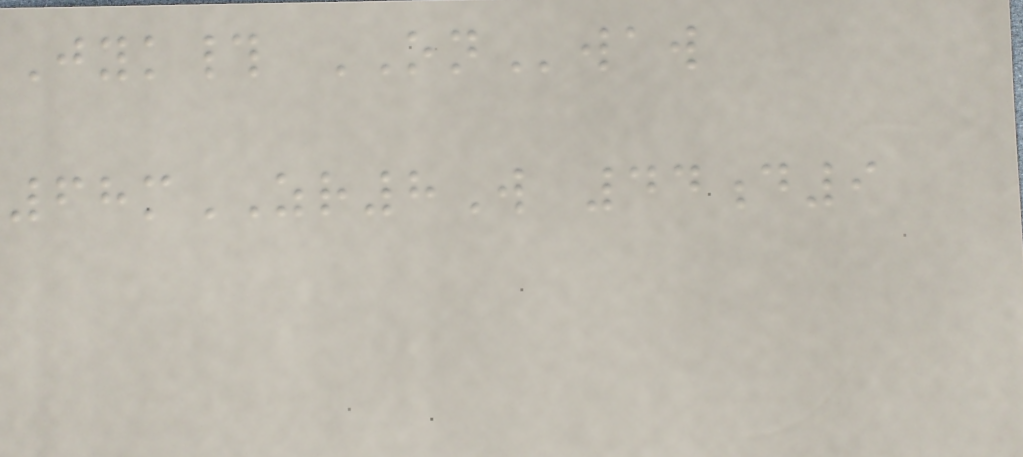Jyk# ONwaw
68mZR8W 44d9
